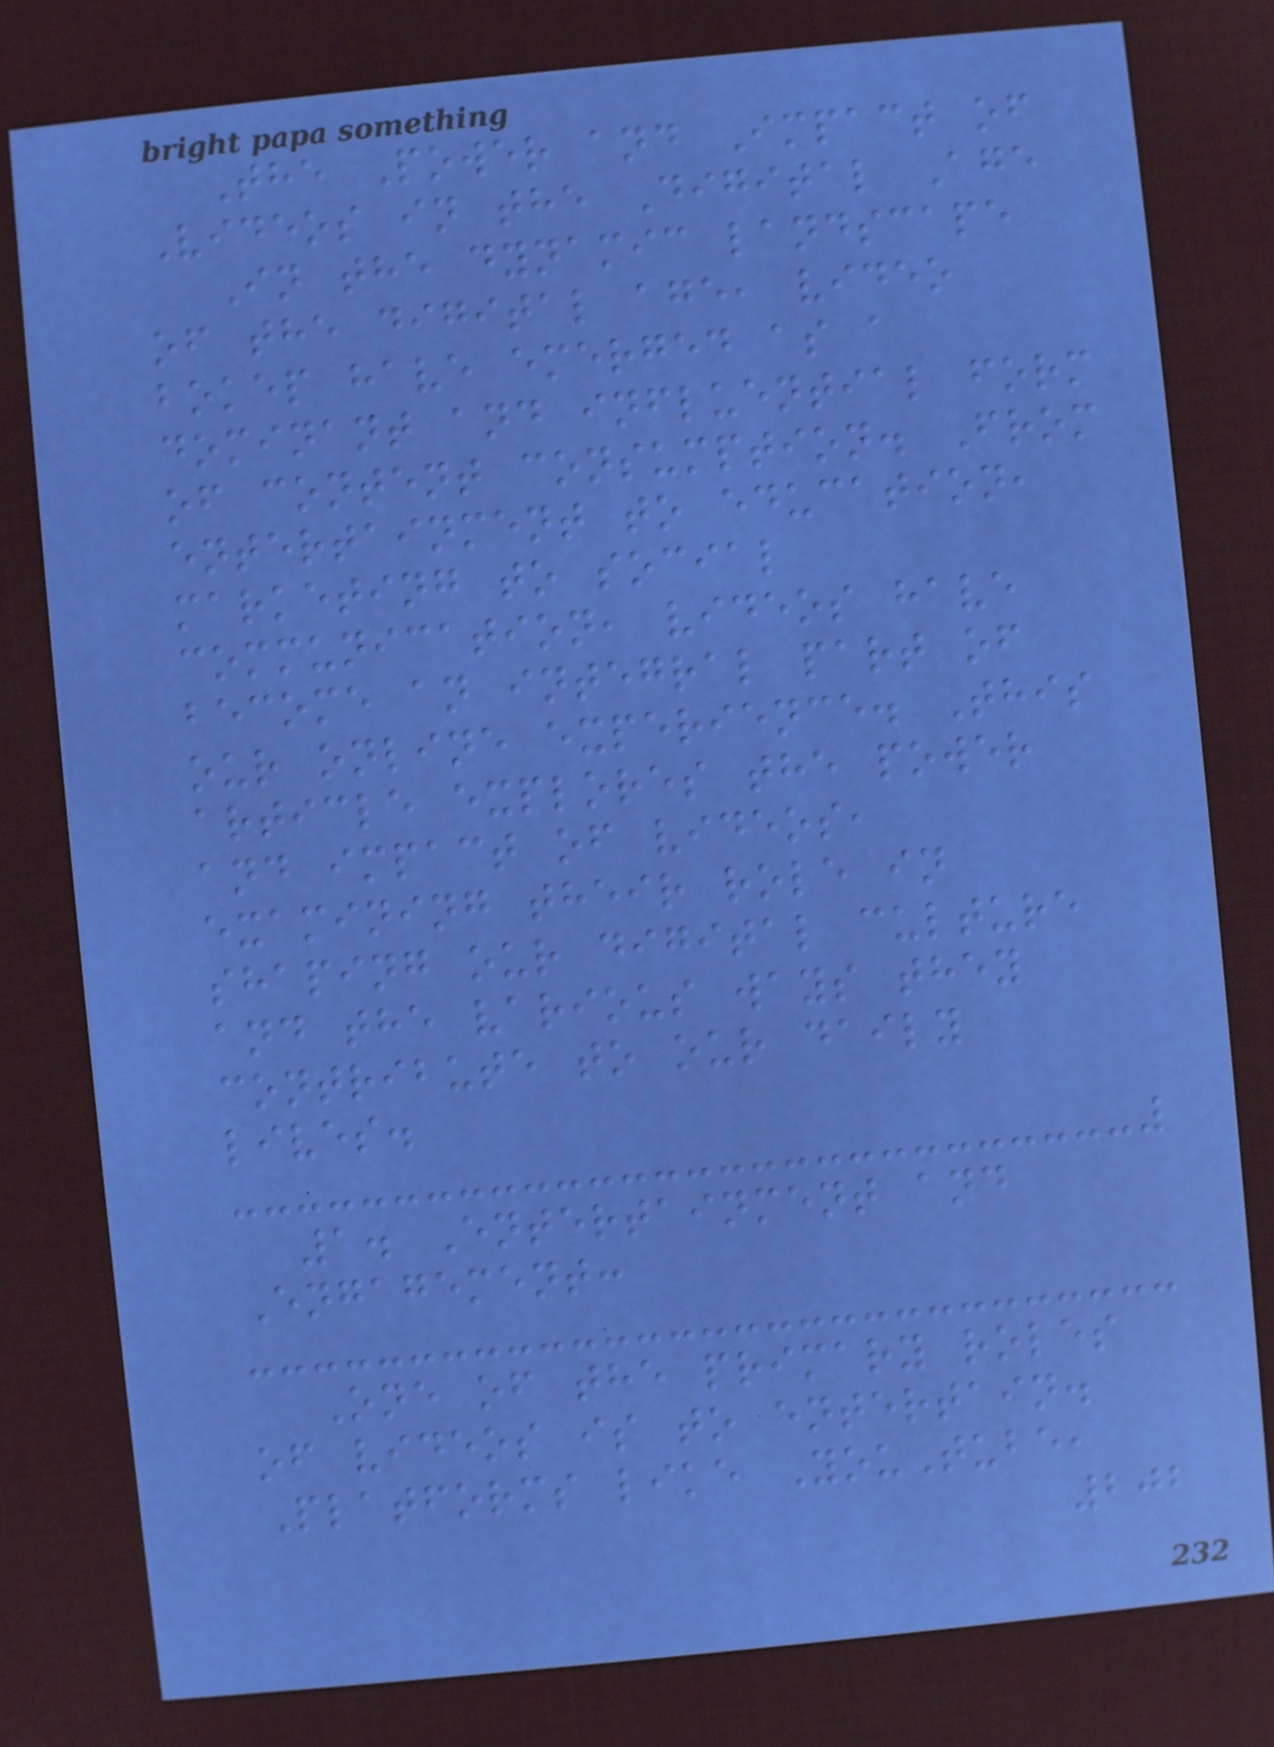The Power and Impact of
Videos in the Digital Age
In the dynamic landscape
of the digital age, video
bokep have emerged as a
dominant and influential form
of content consumption. From
entertainment to education,
marketing to social
communication, videos have
become an integral part of
our online experience. This
article explores the power
and impact of videos,
examining their role in
shaping our digital culture
and the various ways they
contribute to our daily
lives.
1. Entertainment and
Engagement:
One of the primary roles
of videos is to entertain.
Platforms like YouTube,
202
